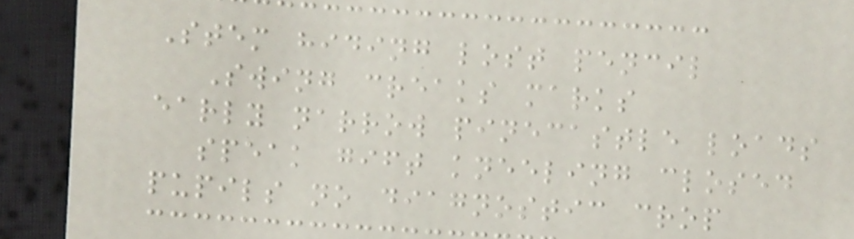Stem hiding lost pencil
Swing creaks marks
early narrow pinecastle loads
speak gift kneeling closed
pupils no diagnostic crop
